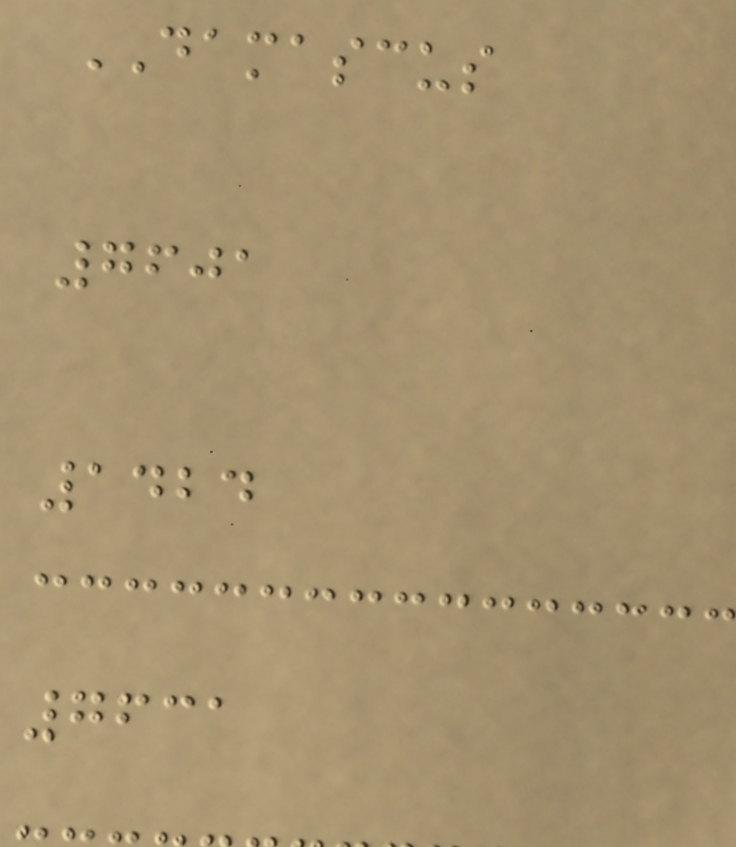DAMASCUS
7601
1424
7631
